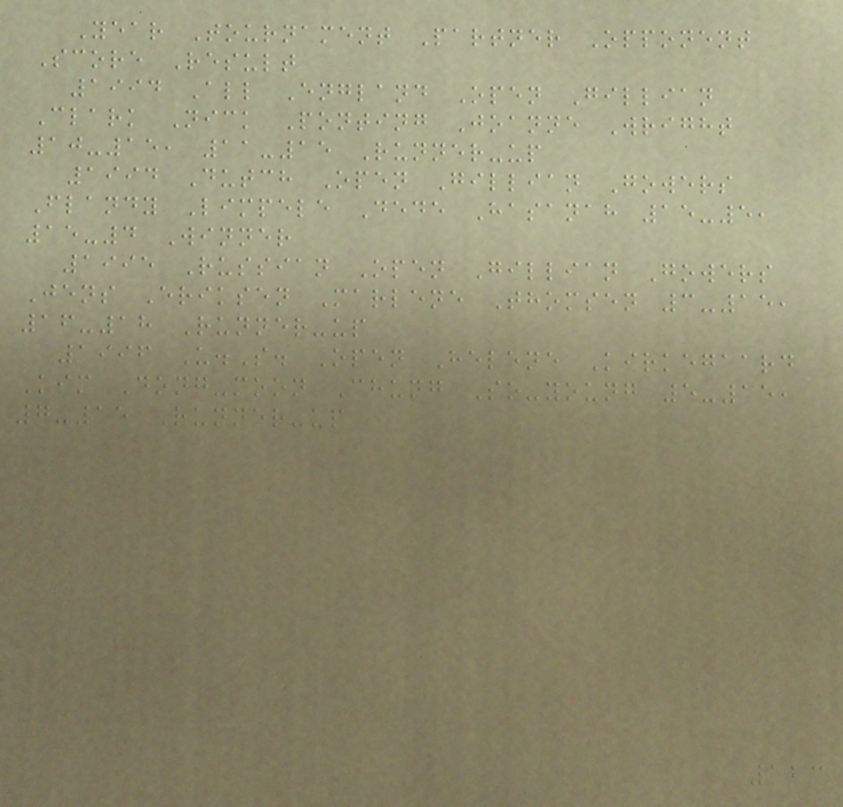Year Tournament Partner Opponent
Score Result
1994 All England Open Gillian
Clark Nick Ponting Joanne Wright
10-15, 11-15 Runner-up
1994 Dutch Open Gillian Gowers
Flandy Limpele Dede Hasanah 15-5,
15-4 Winner
1995 Russian Open Gillian Gowers
Jens Eriksen Marlene Thomsen 3-15,
16-18 Runner-up
1996 U.S. Open Helene Kirkegaard
Kim Dong-moon Chung So-young 5-15,
7-15 Runner-up
123
